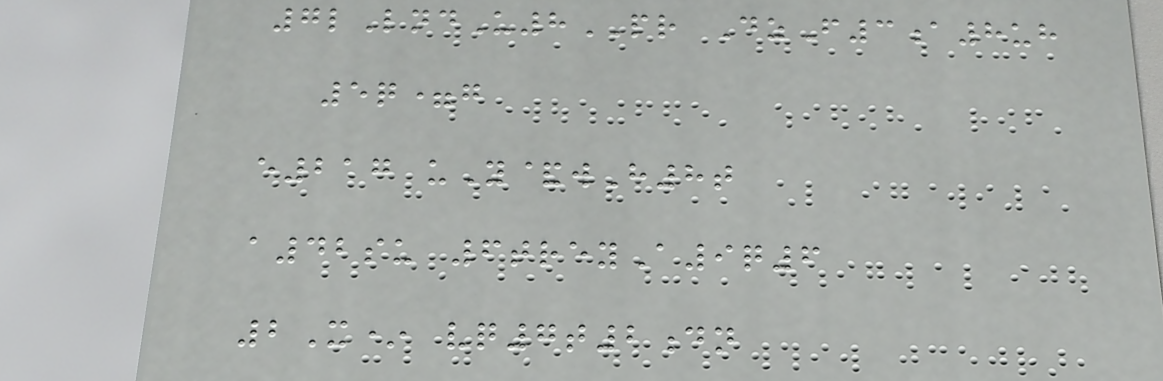7lLndU8PR DzF3a8uh
5q=g
e217 uY&wH8t
a42su 6treyA9q6
2X* vq7t2dn
